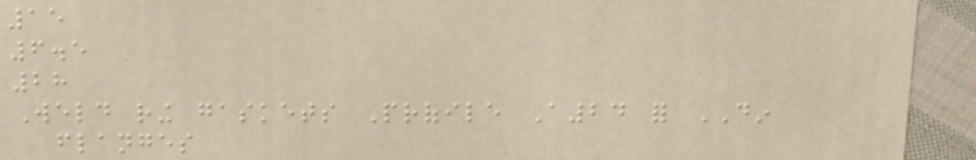15
6.5
28
Weld ring gaskets Profile A24 for DIN
flanges
